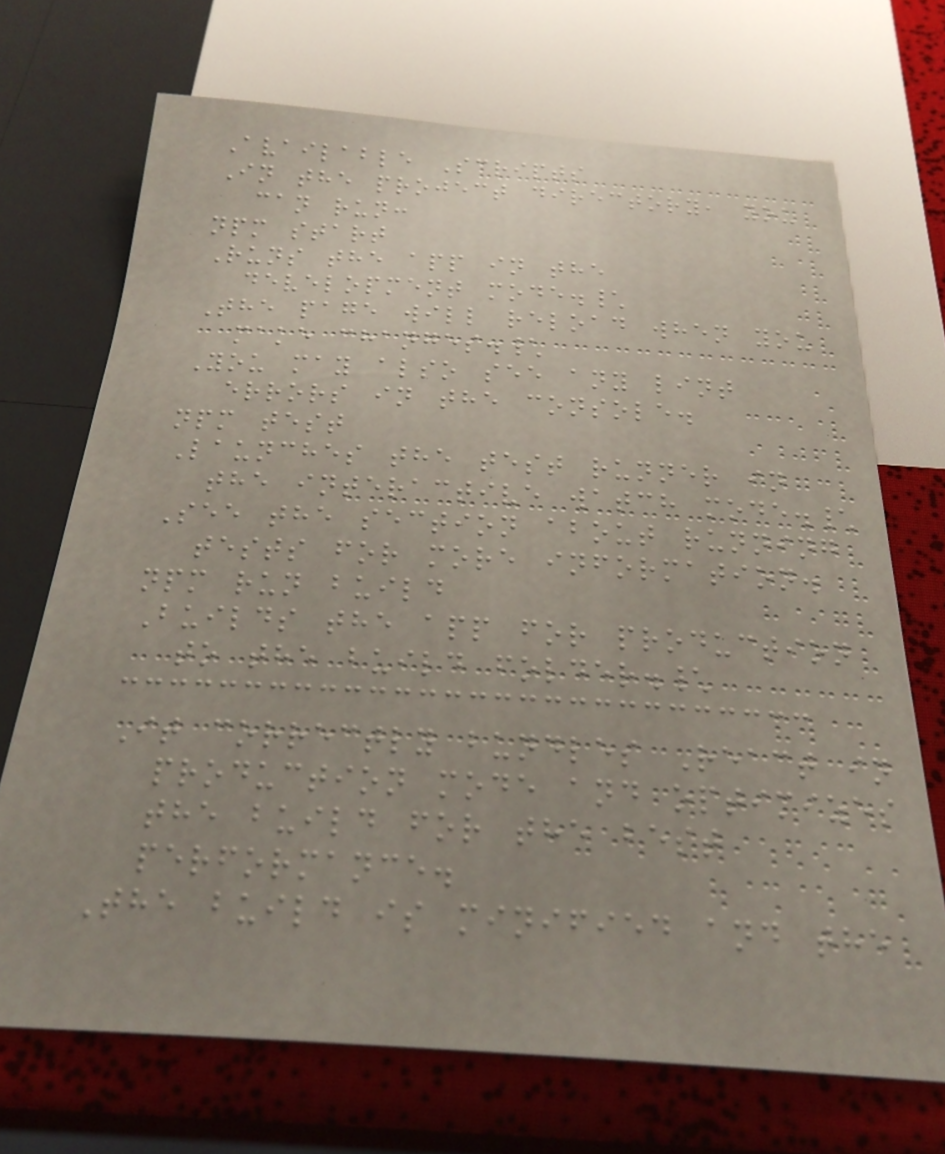Available Scripts
In the project directory, you
can run:
npm start
Runs the app in the
development mode.\
The page will reload when you
make changes.\
You may also see any lint
errors in the console.
npm test
Launches the test runner in
the interactive watch mode.\
See the section about running
tests for more information.
npm run build
Builds the app for production
to the build folder.\
It correctly bundles React in
production mode and optimizes
the build for the best
performance.
The build is minified and the
